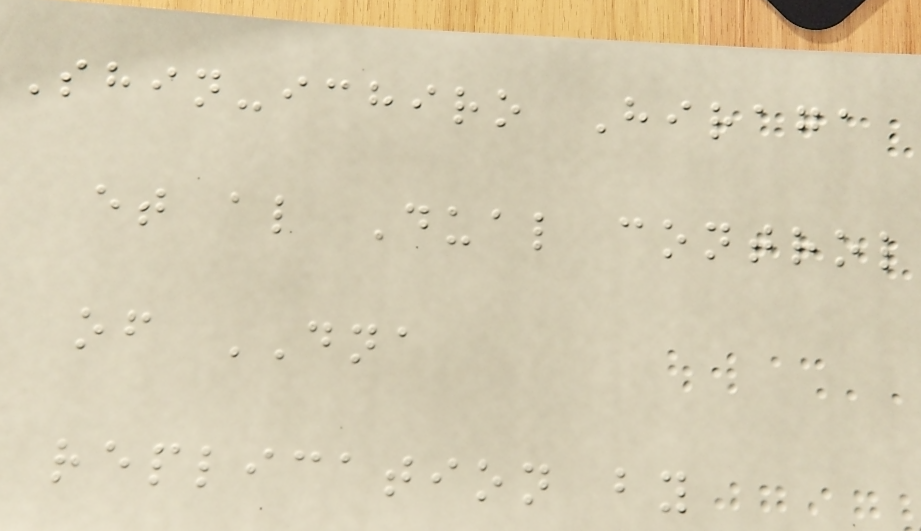Shin-ichiro Hiraga
et al Dual control
of DNA
replication by
